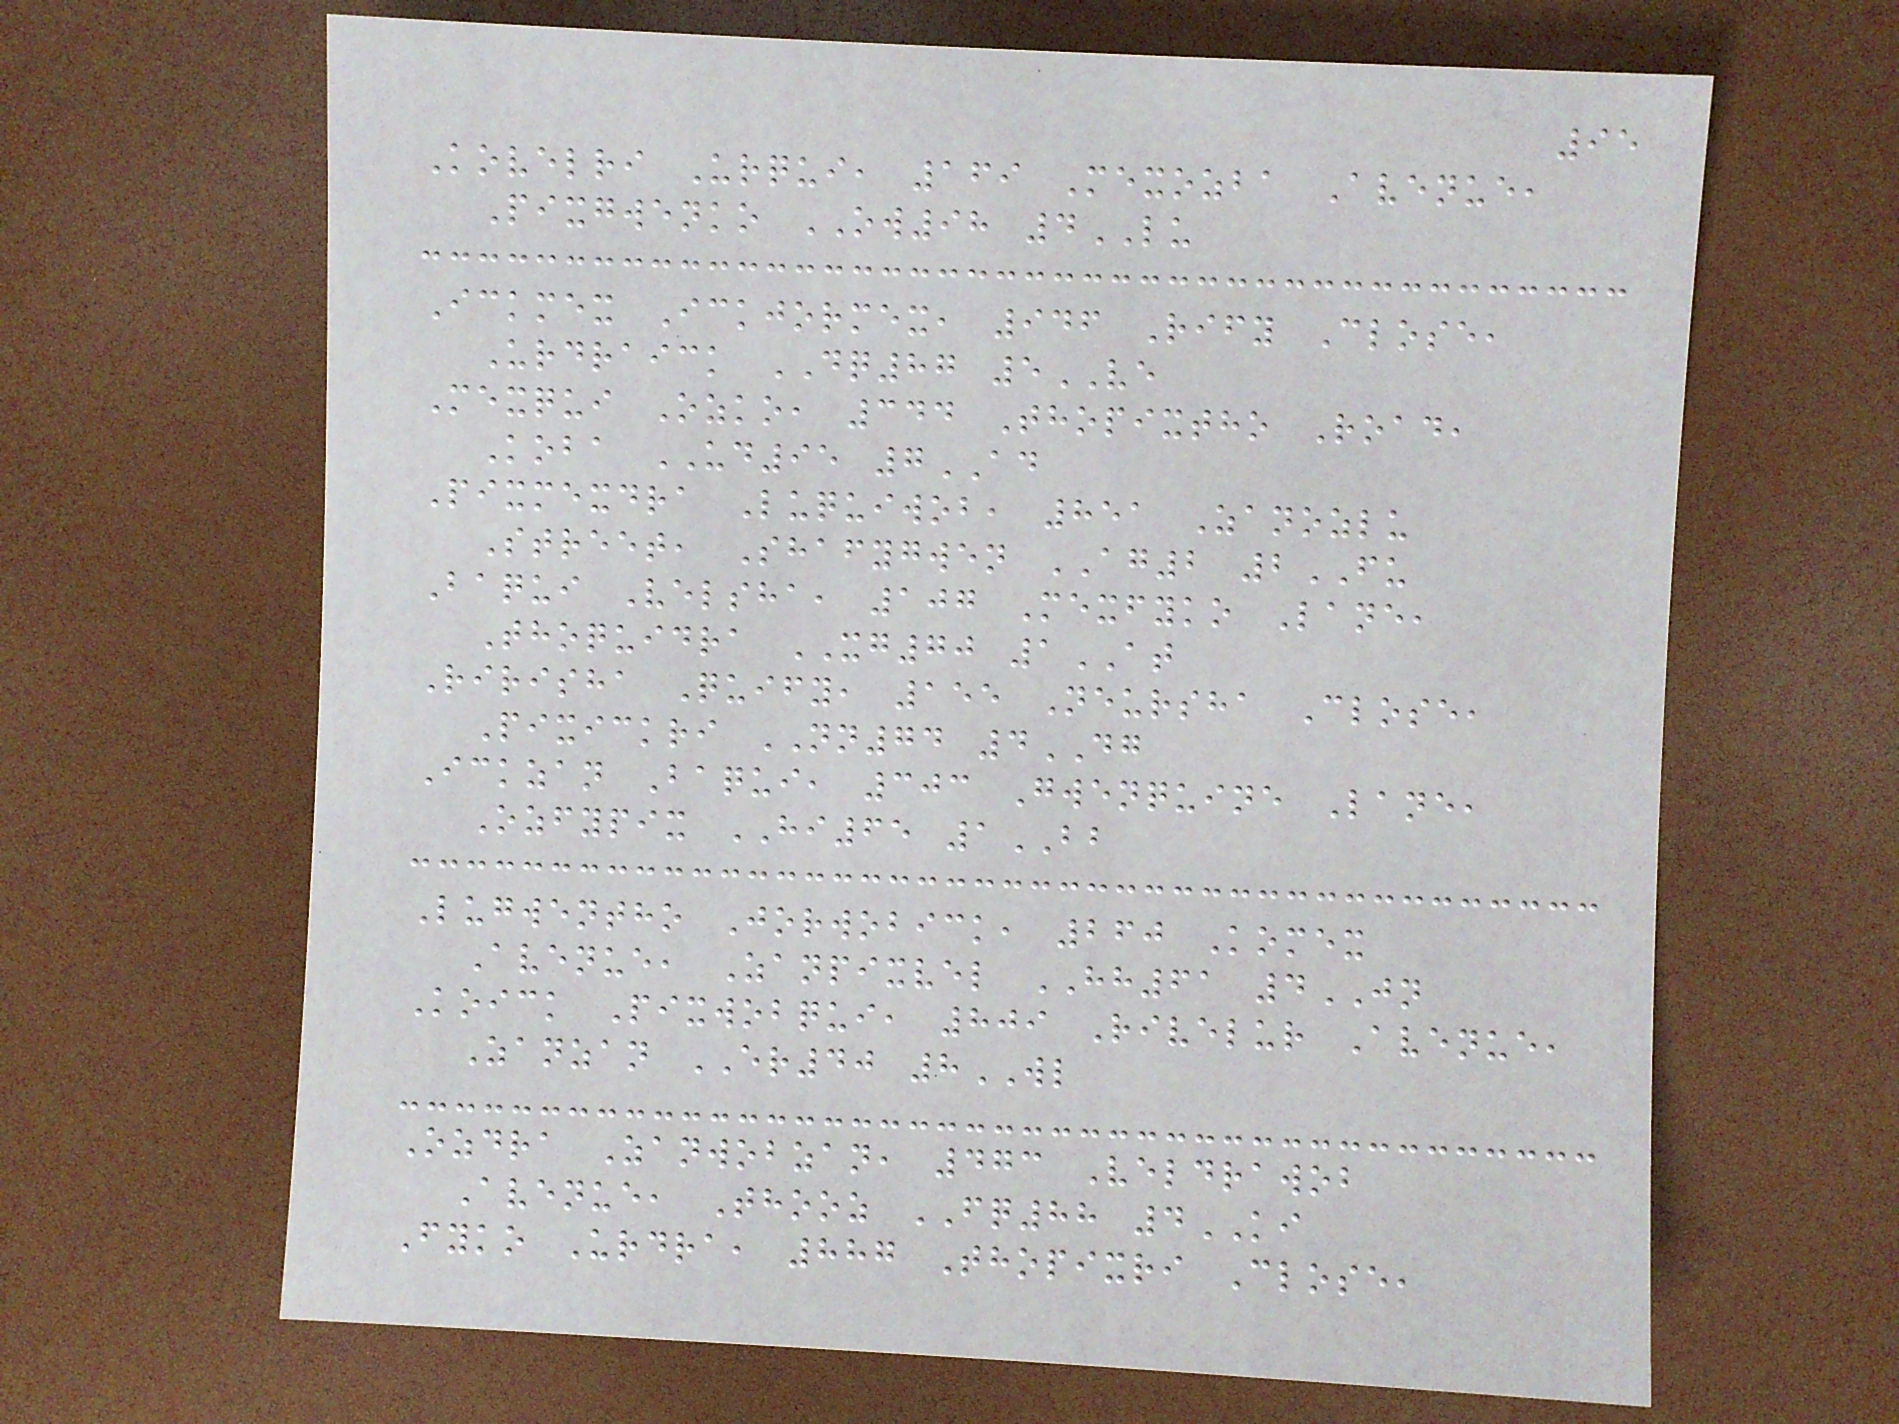95
Kovelri Urqui, 169 Mexozba Avenue,
Pixgwenko OW98 4LU
Ickmex Ickjormex, 946 Rify Close,
Urdraick DQ87 5VE
Mexqui Ozko, 344 Thopixtho Road,
Koba UD95 7AD
Pixmexdra Luquiwob, 851 Zanozlu
Street, Shafygwen AG2 2FU
Baqui Velsha, 107 Mexfyko Lane,
Thoquidra XG70 1AT
Ririsha Quify, 155 Neursha Close,
Pixickri NN74 4DG
Ickzan Baqui, 303 Gwenquine Lane,
Ozfypix HI65 1BB
Lugwentho Jorwobick, 260 Komex
Avenue, Zanpixvel HH61 4JN
Koick Pixwobqui, 809 Rivelur Avenue,
Zanzan ER40 8WL
Ozdra Zanwobzan, 473 Veldrawob
Avenue, Thooz FQ88 4KI
Fyko Urdra, 887 Thopixri Close,
